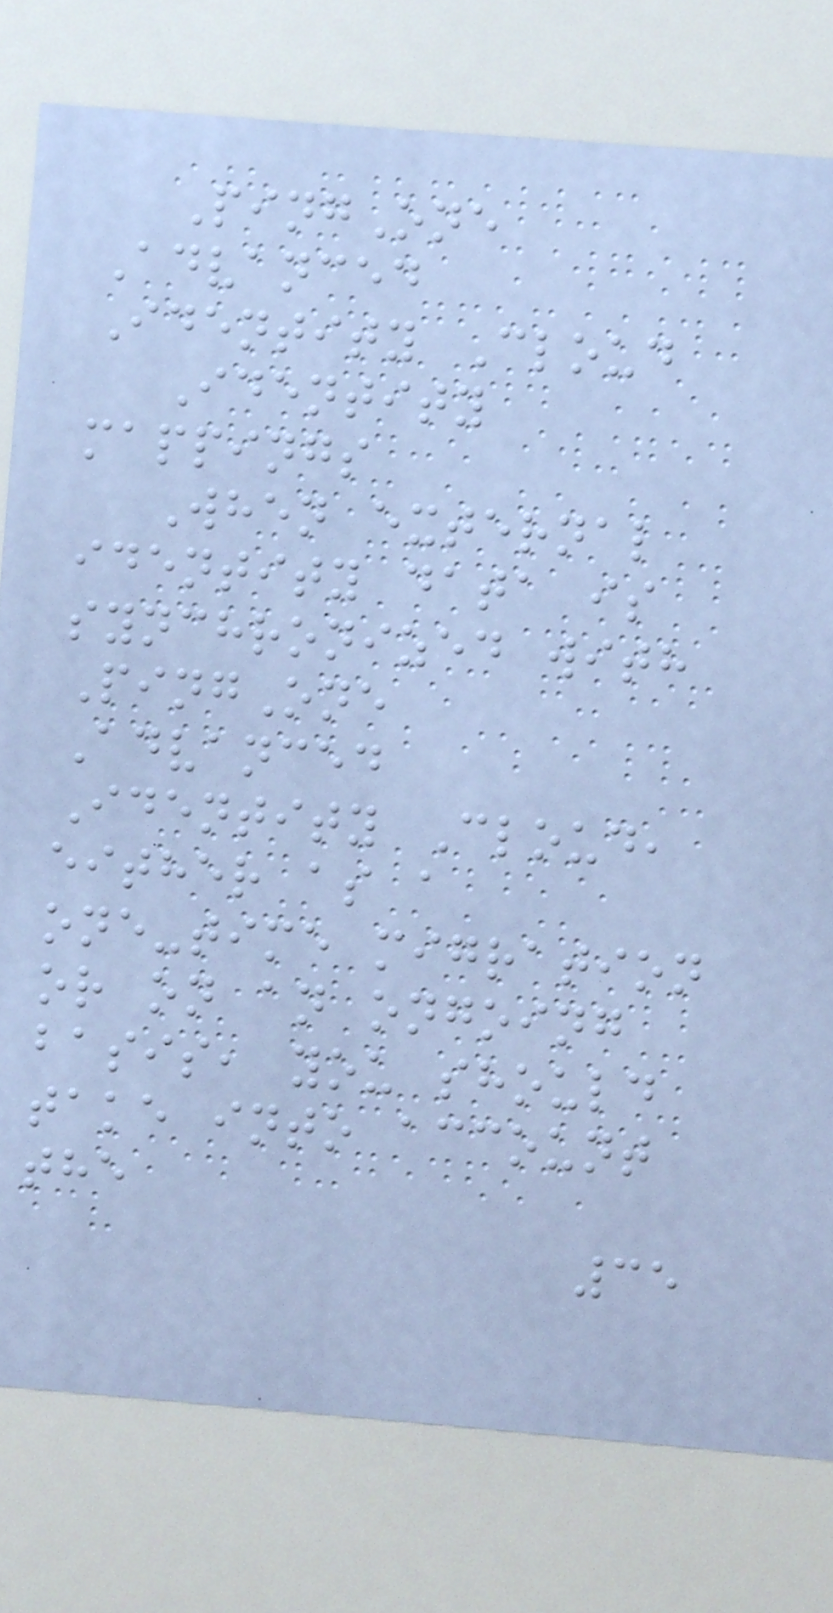PingOne
Advanced
Identity Cloud
Identity
mappings
When external
identity data is
synchronized with
PingOne
Advanced
Identity Cloud,
either as a
one-time migration
or on an ongoing
basis, you should
take into account
the
35
